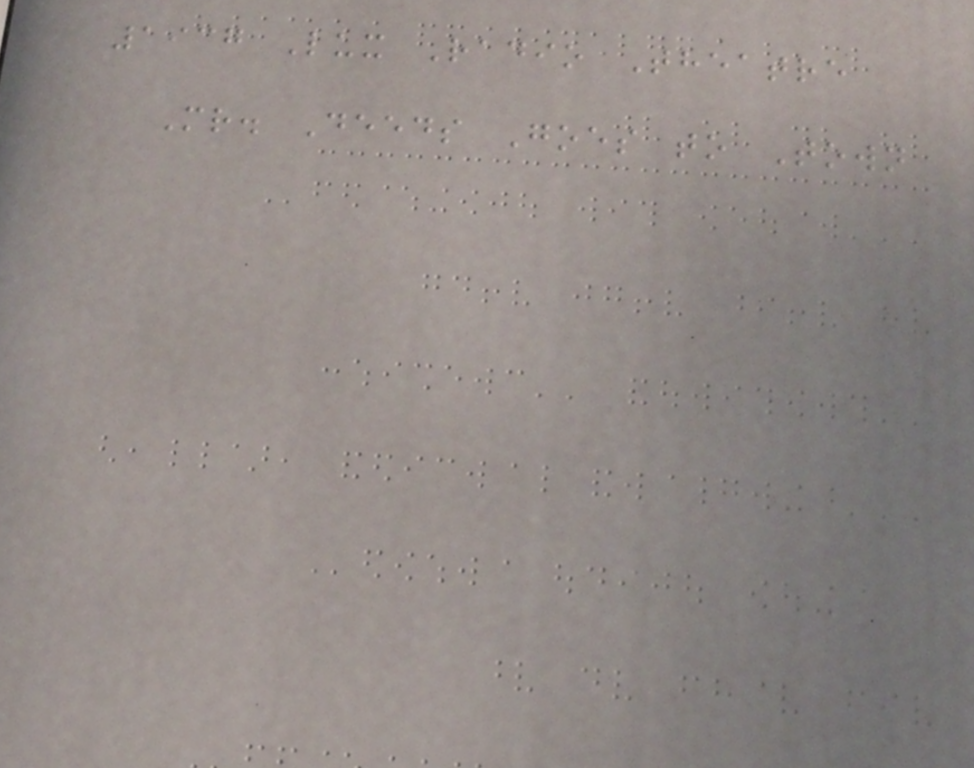1937 Lux Radio Theatre
Mr. Deeds Goes to Town
